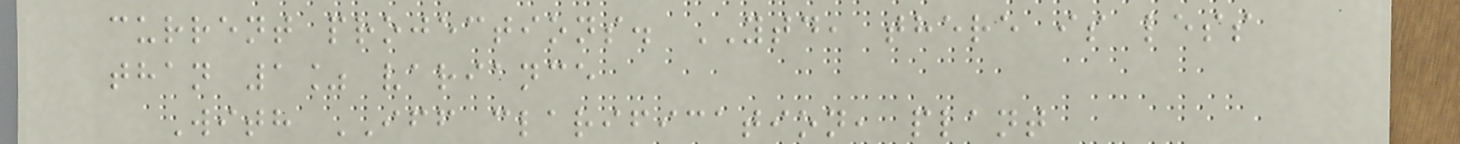current projections. YTD, there is less
than 1% variance
With IFF clarification, plant
